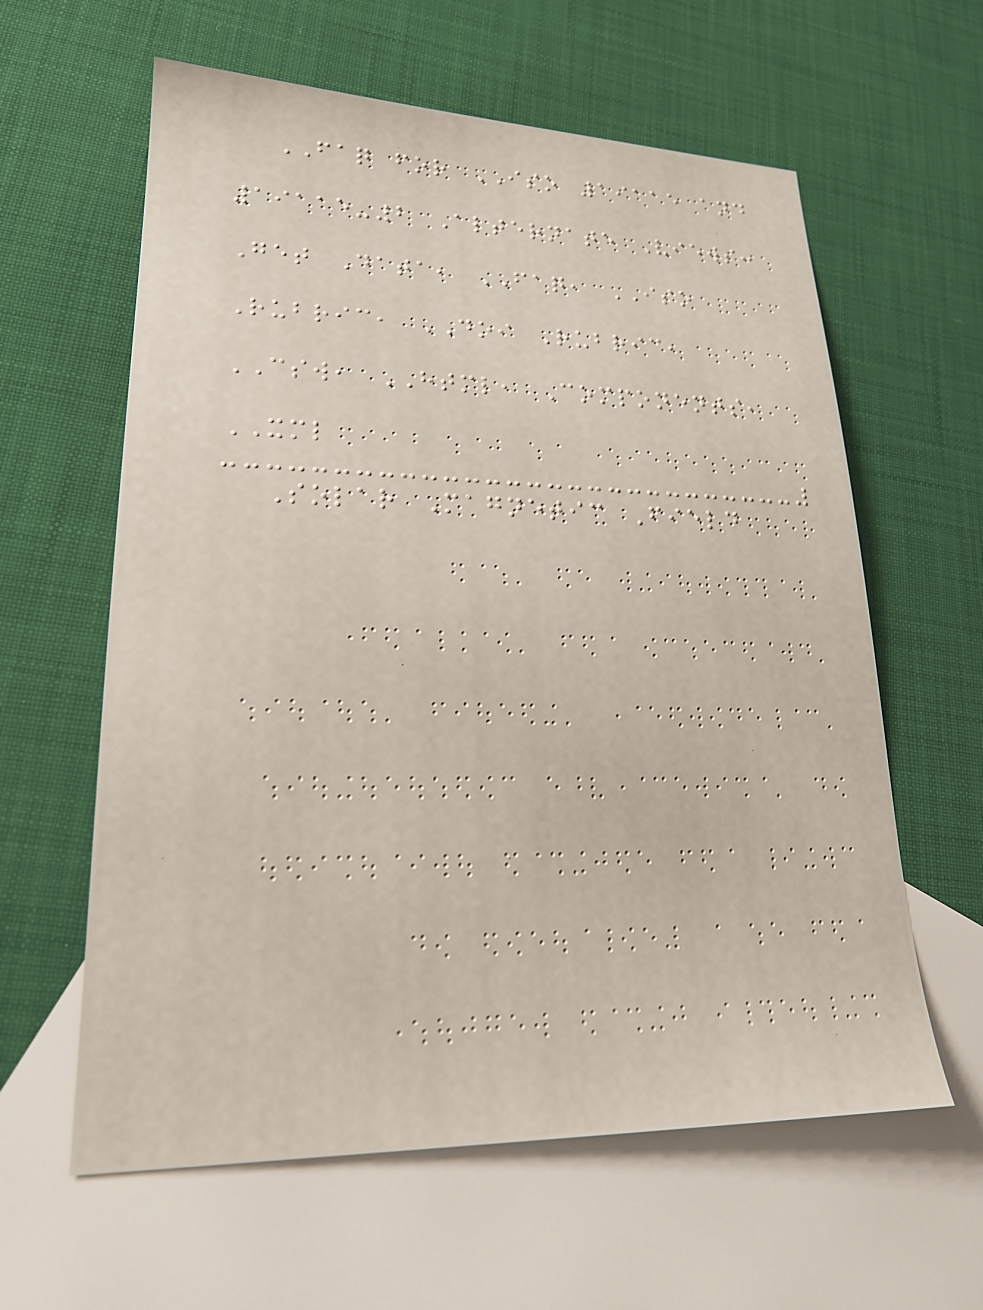FAQ for ISO 19115 and
19115-2 Alternate Views:
Get Data, FAQ, ISO
Rubric, DOI Rubric,
CSW, HTML, Components,
XML
Solar Magnetic Field
